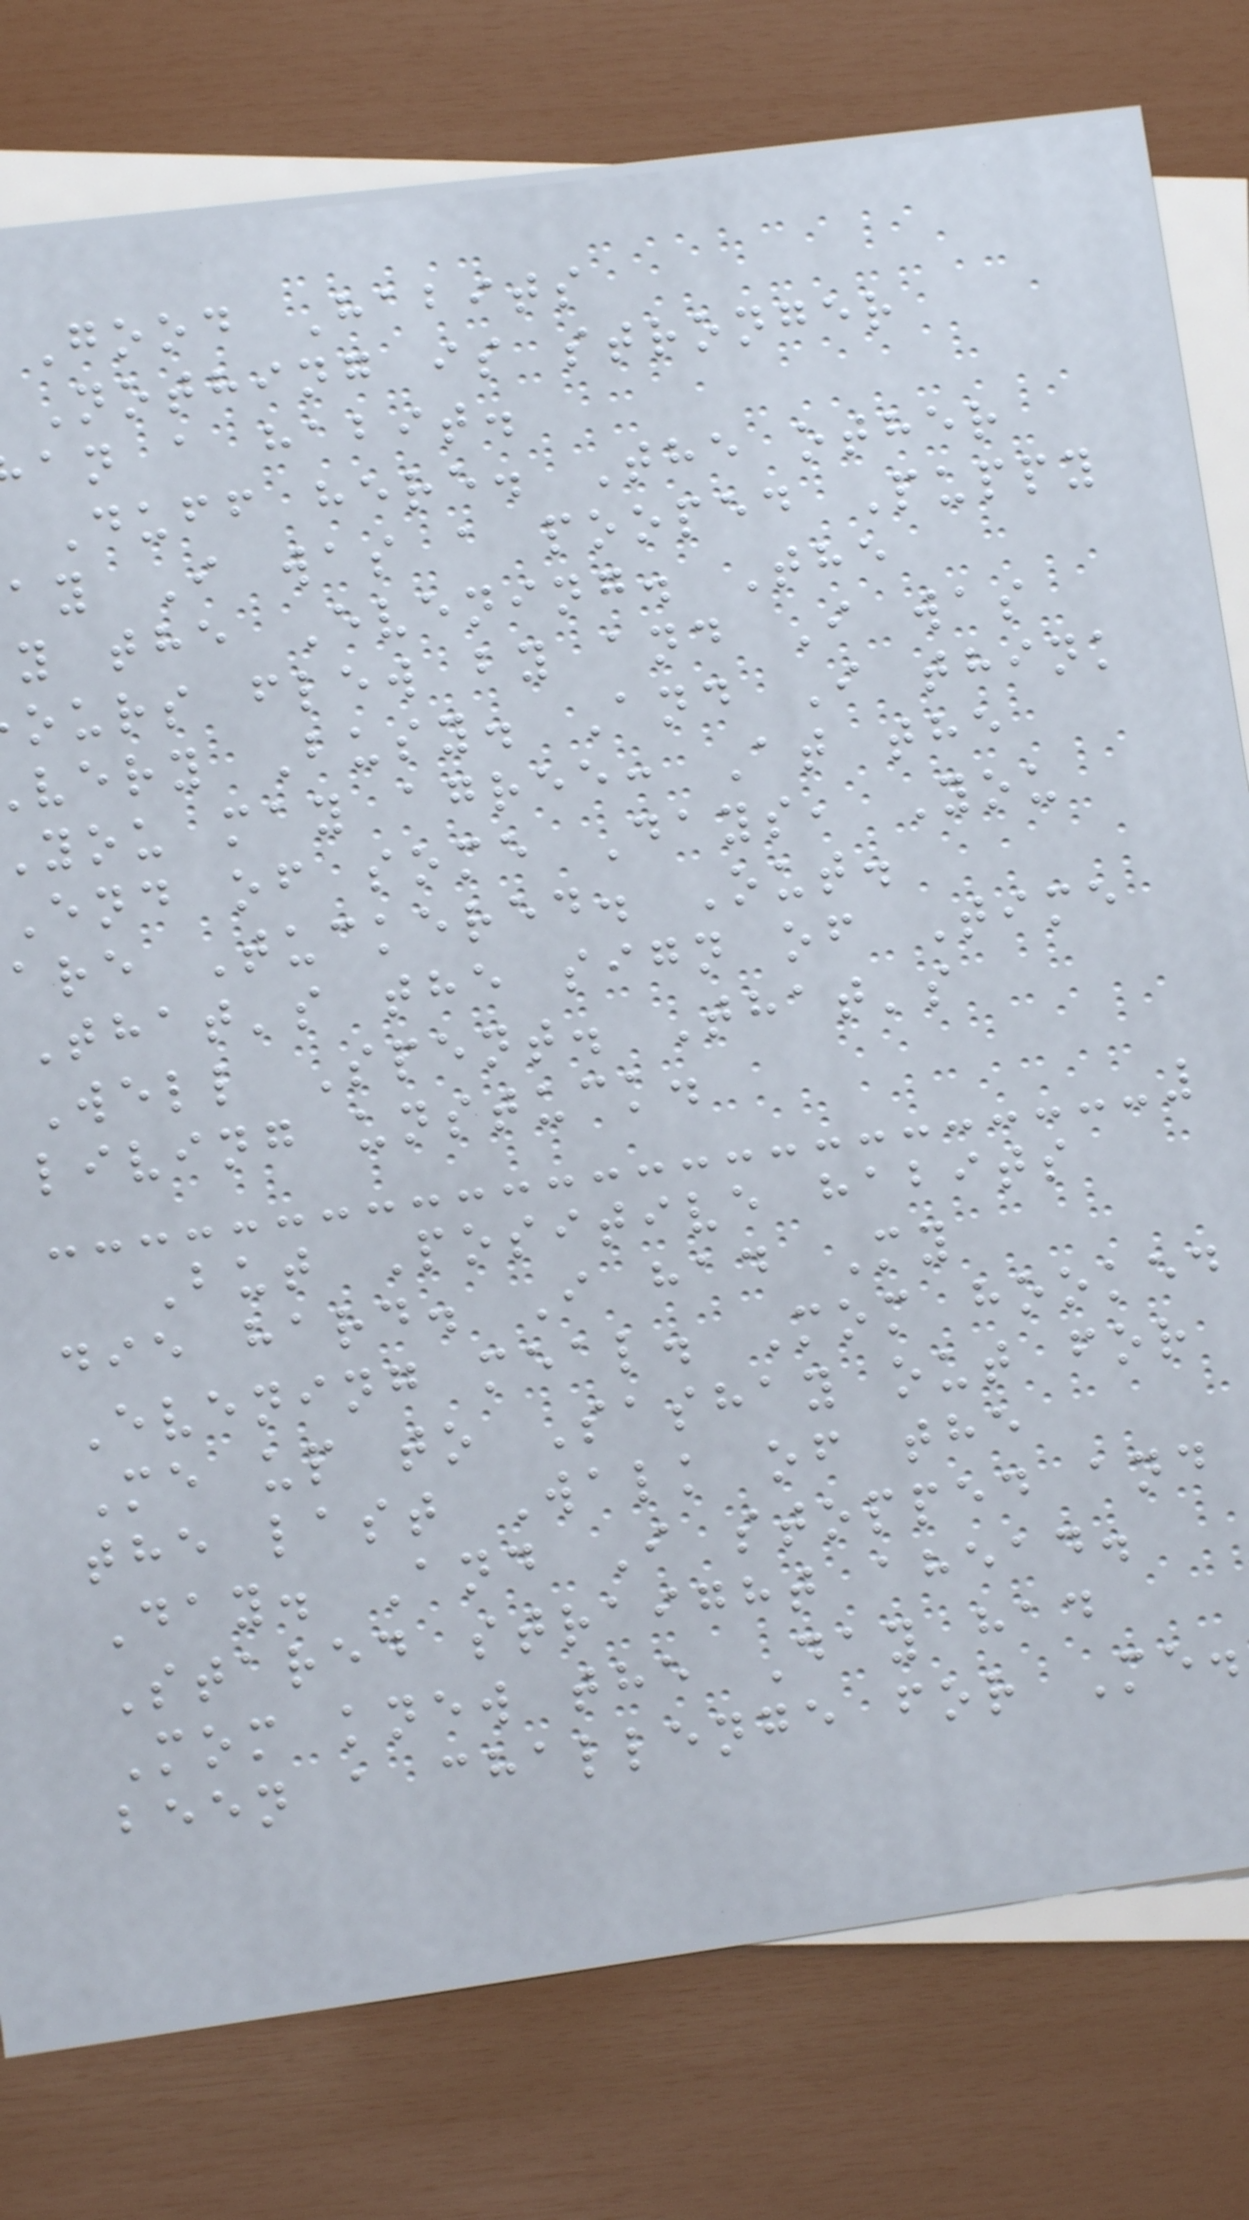Good Habits
Nothing is stronger
an a habit.
Duff here. The other
ay I was a pooped Puppy
y the Evening. The
ours flew by and I was
very Busy. And I think
you may agree: At the
End of some Days, You
are Tuckered. Out.
That's the sign of Time
Well Spent. That's
living unstuck.
But Positive habits
die hard. I had My
Evening meal. Mom hooked
Me up to Sashay out for
the last Walk of the
Day. And I stopped and
Stared straight ahead.
Mom knew the Day had
been a challenge for Me.
